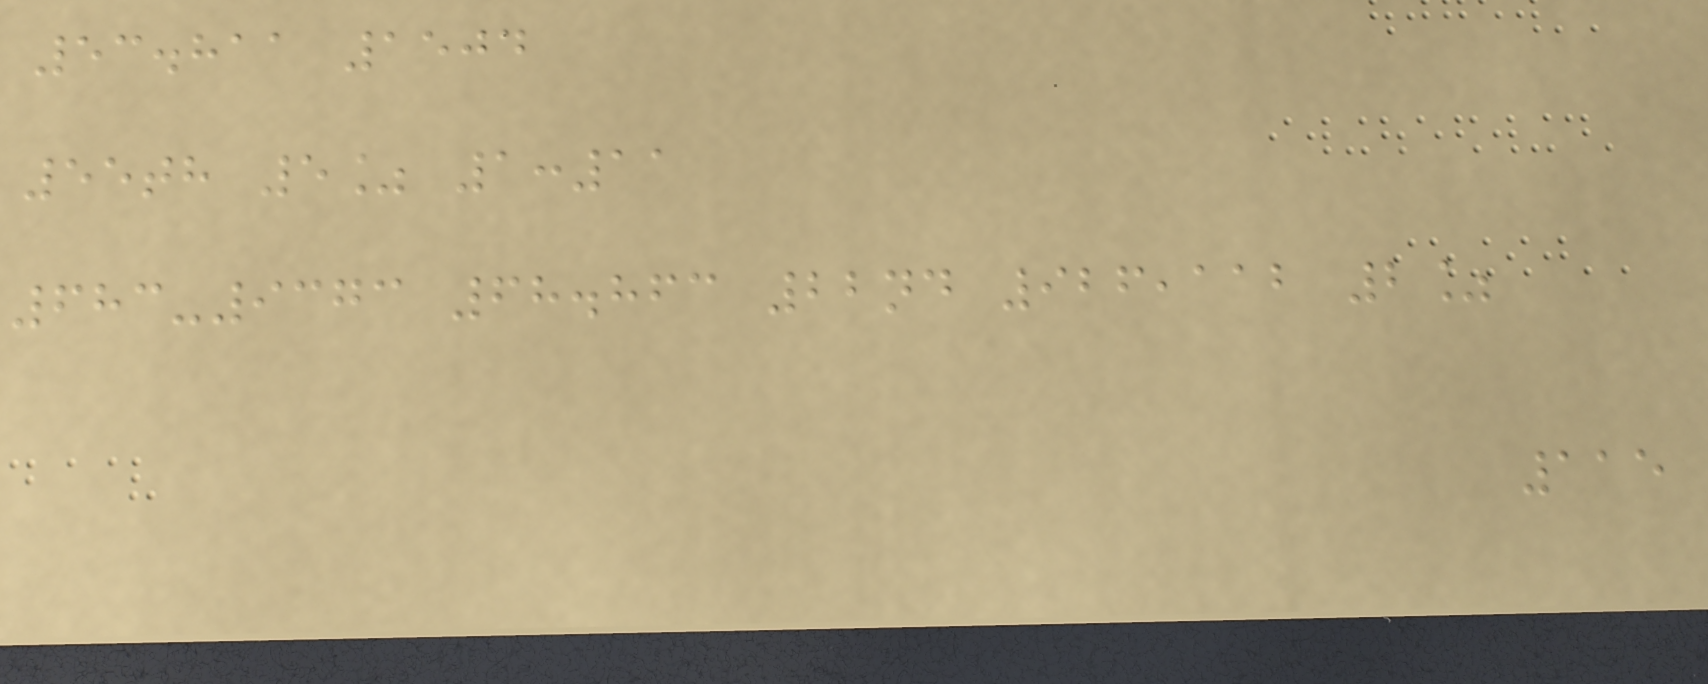53.811 1504
55th 5% 1:11
683-9373 68.863 22nd 926,112 2%
115
